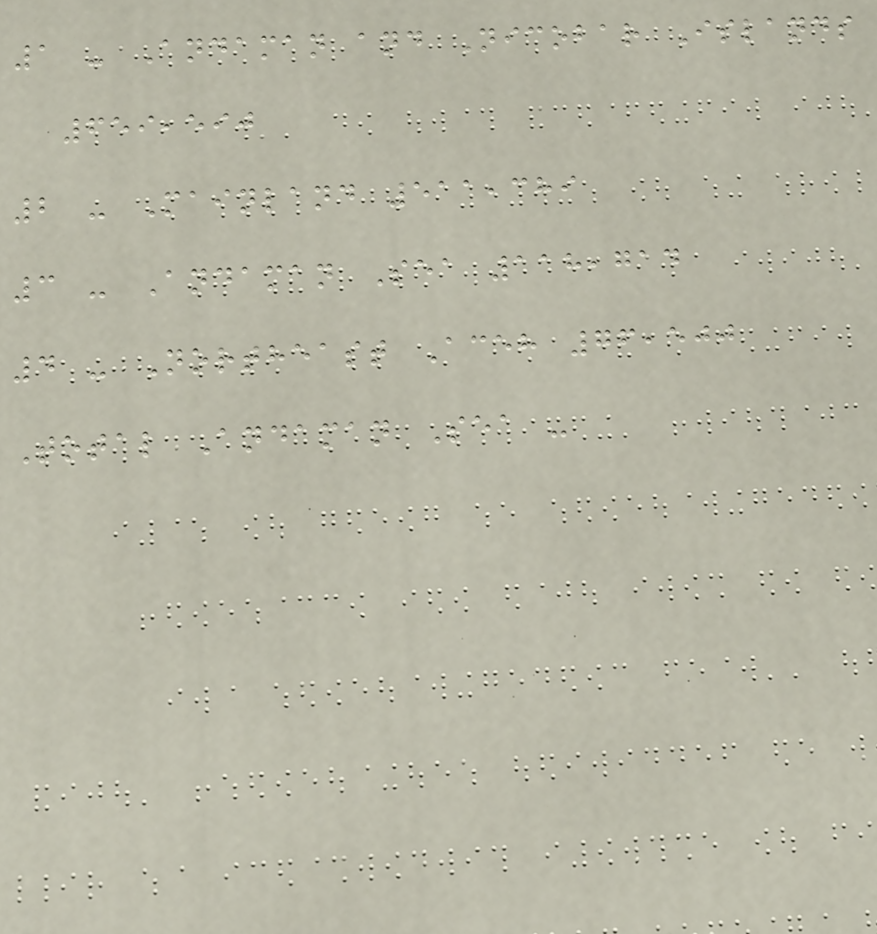1 - Andaman and Nicobar Islands
659,590
2 - Mainland 511,389
3 - Andaman Sea 118,714
4 - Northeast Aceh 76,500
Total Andaman Sea -
